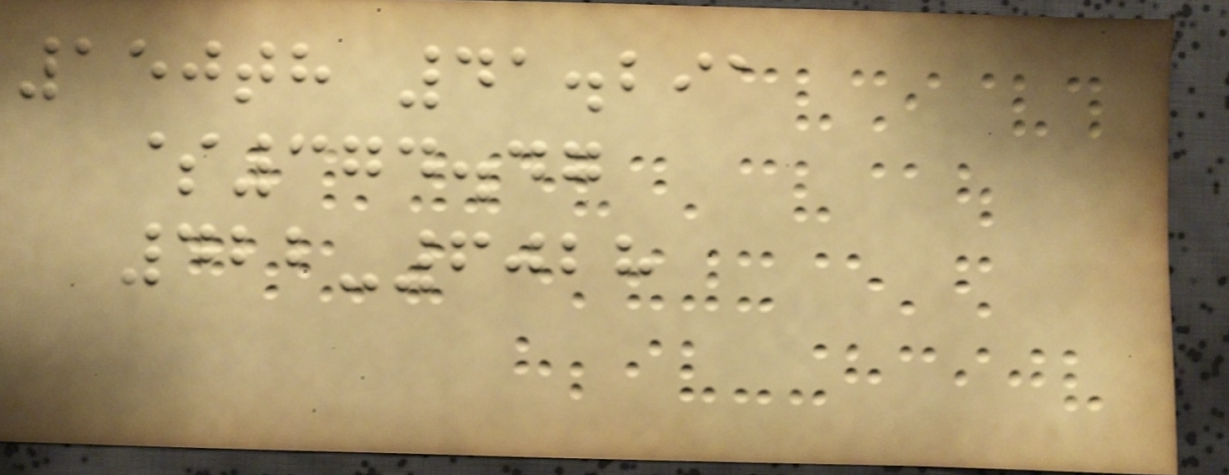150th 41.291
$374.47
422-6028
